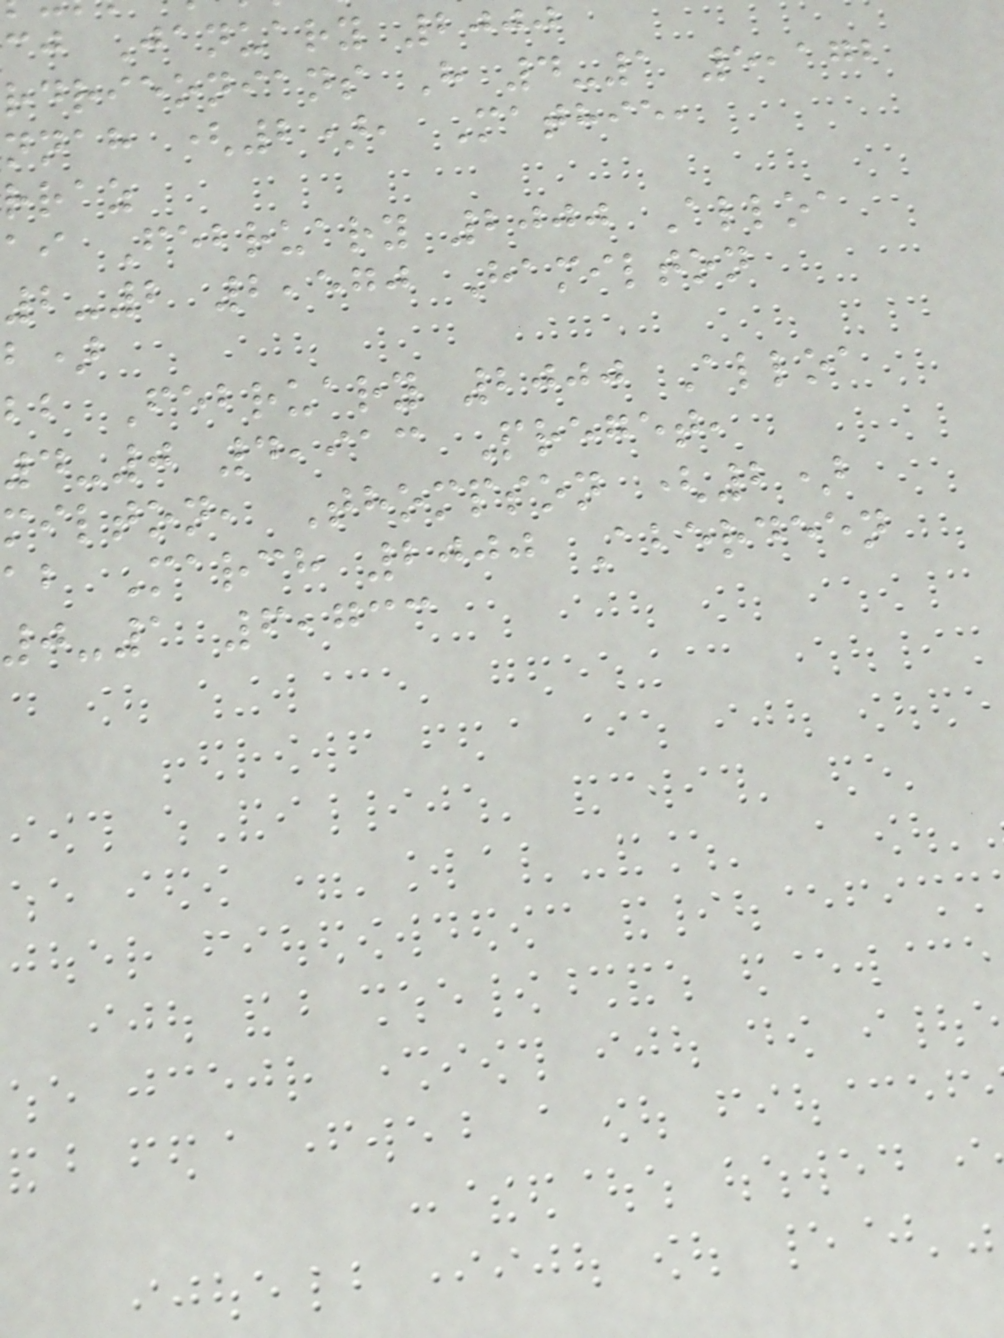cj January 2000
rdrieonians H 4-1 5,172
nnah (2), Mathie,
rraz
ai February 2000 Alloa
2-2 2,570 Hamilton
bb February 2000 Alloa
4-0 4,913 Preget,
milton, Thompson (2)
ab March 2000 Aberdeen
0-1 6,733
